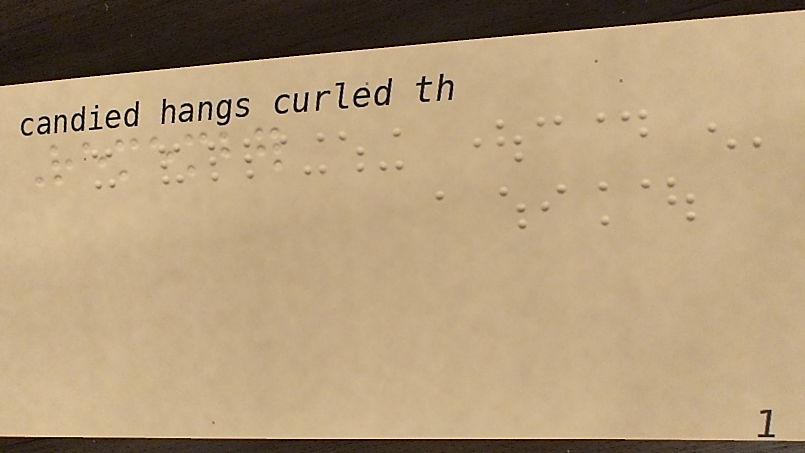Remember
